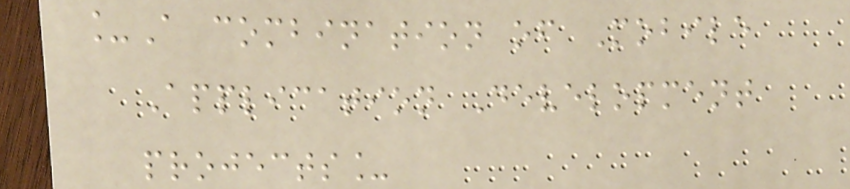_A combination of Mobile
Application Development
projects_
